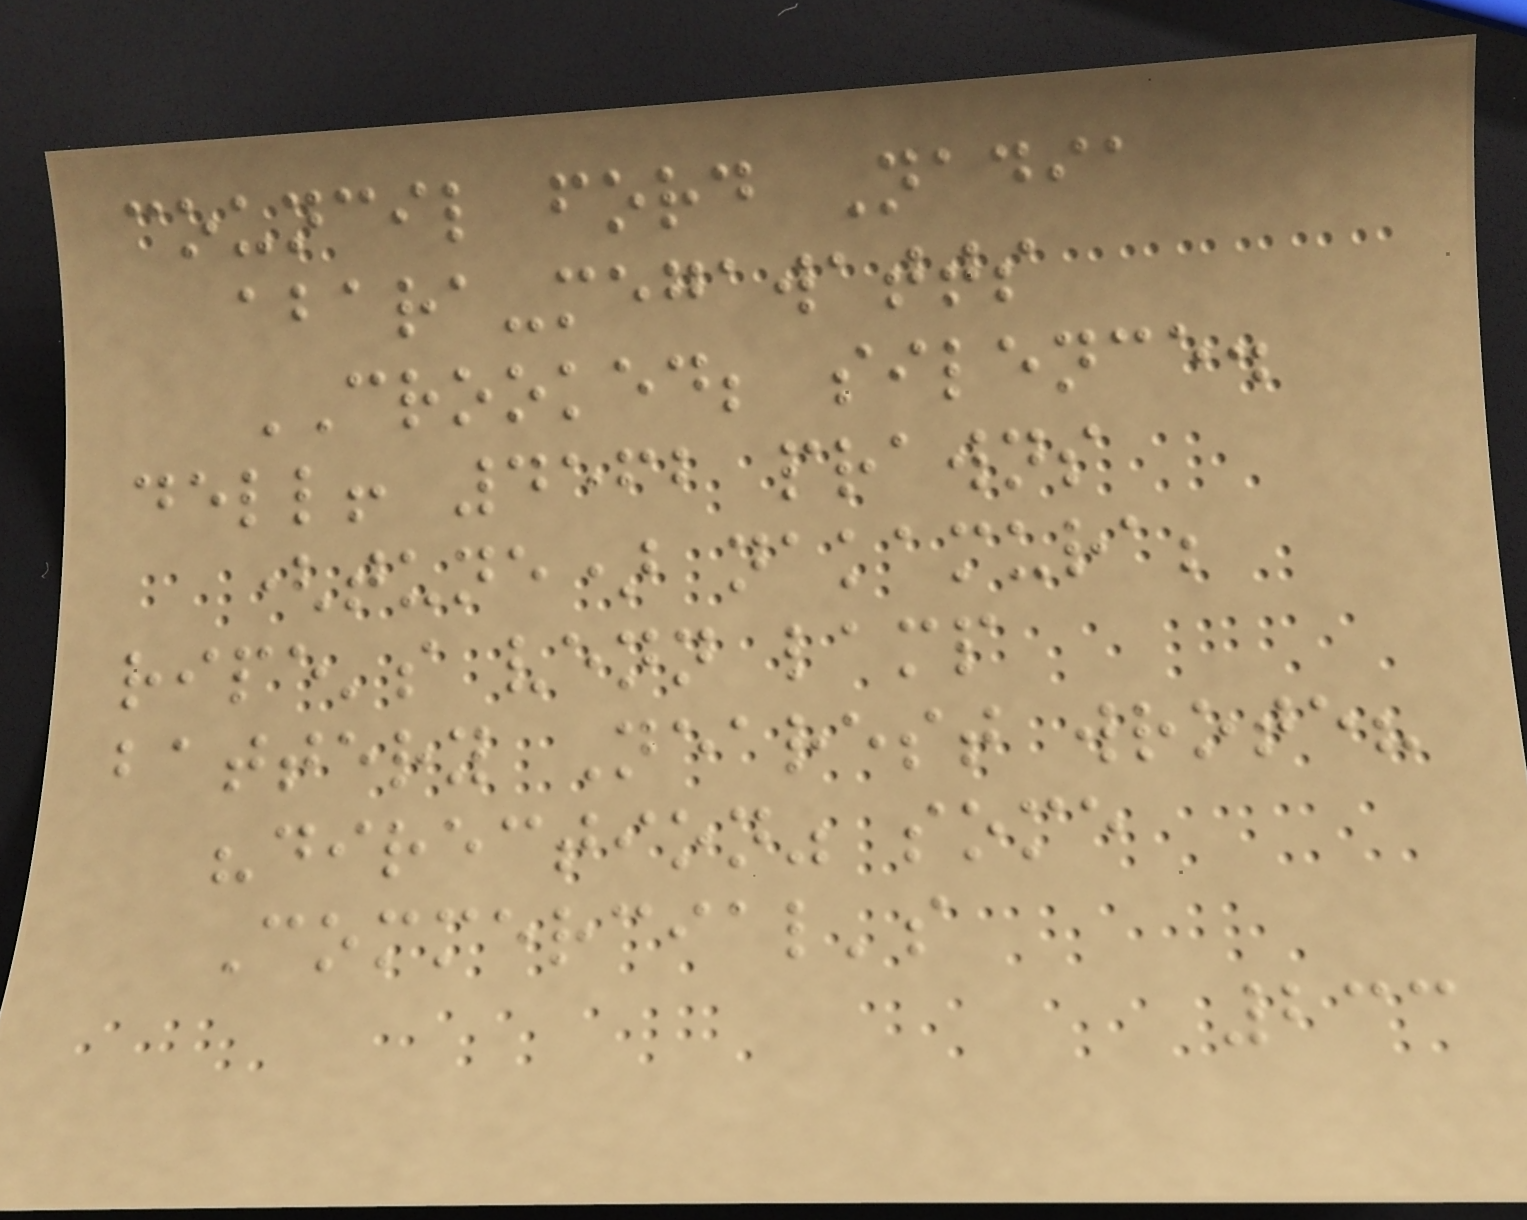council ford Nadia
abara-megawatts
CROOKED; silence.
dell! 4562 prawns
(tune) nakamura;
ripe's venn lamp
battery Nearest wrote?
"direction" some
Commercial's
233
